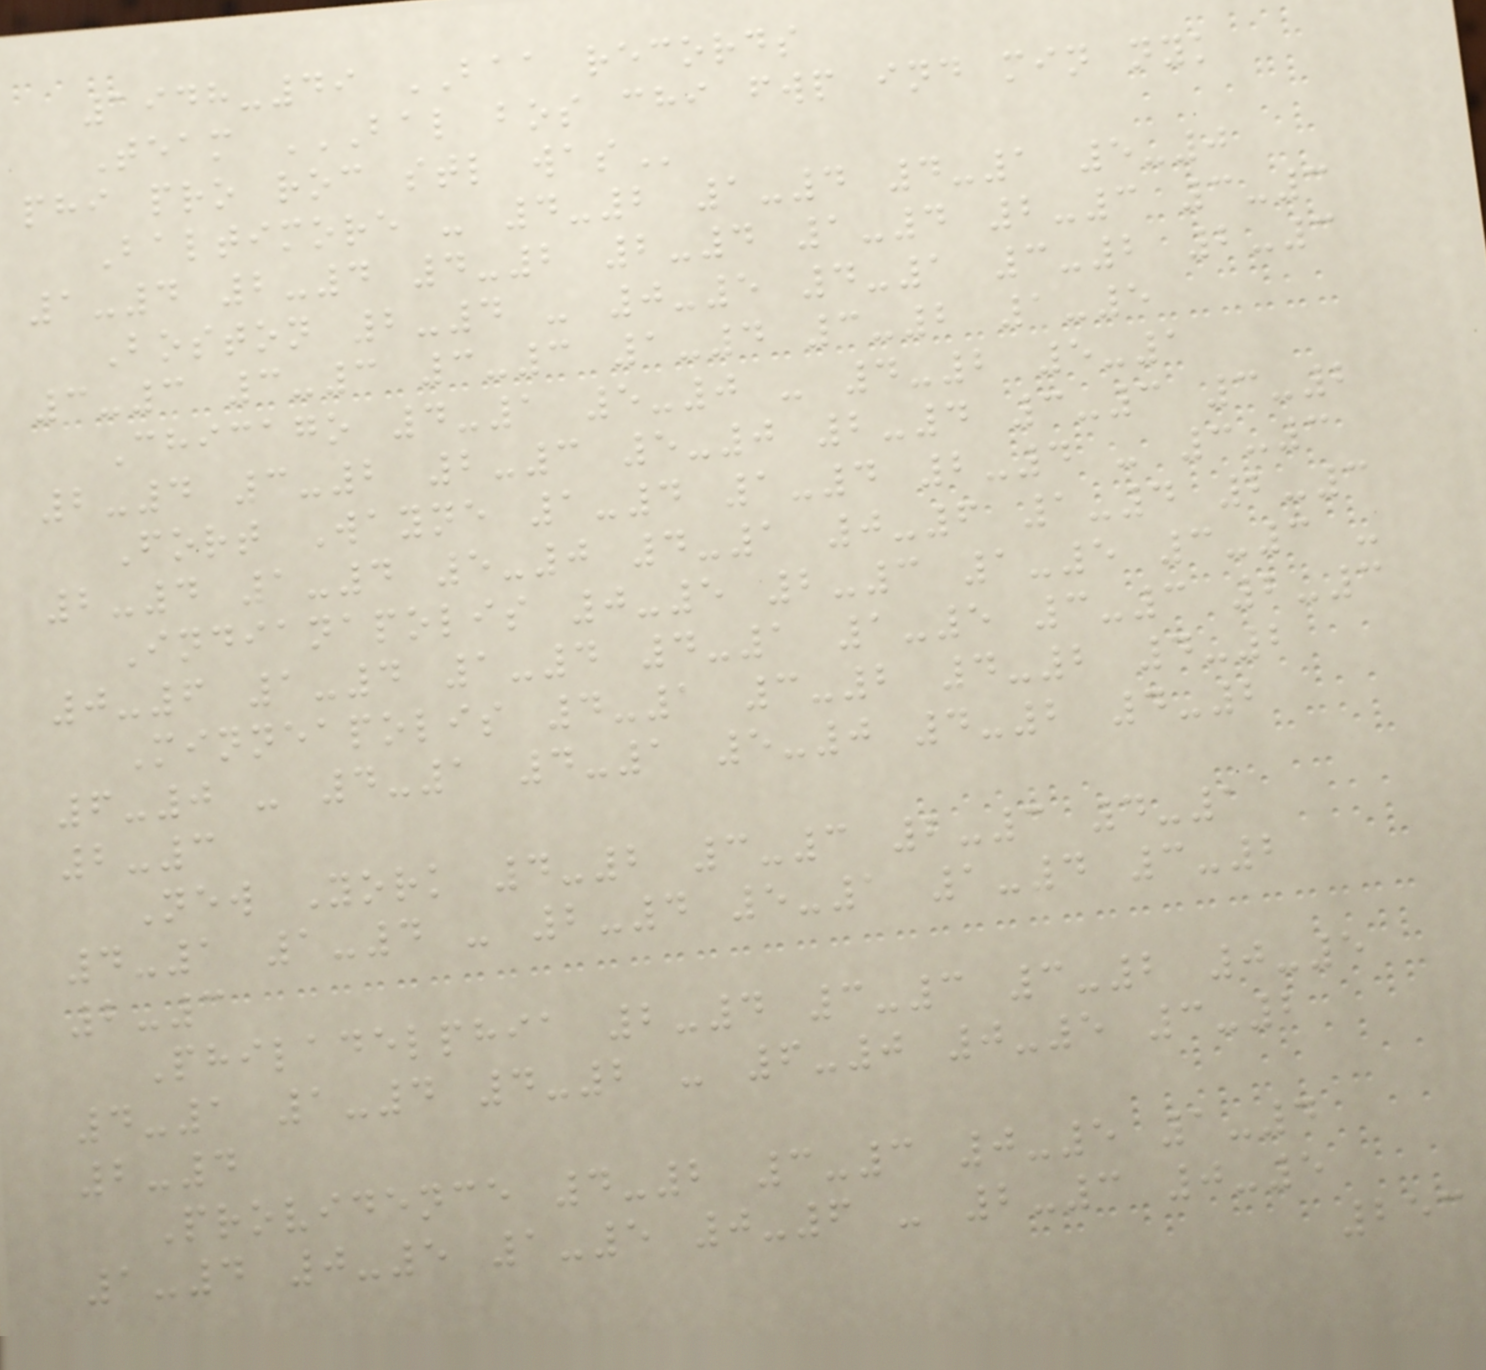1948-49 BAA records
Team BAL BOS CHI FWP IND MIN NYK
PHI PRO ROC STL WAS
Baltimore - 4-2 1-4 4-1 5-0
1-4 2-4 4-2 2-4 1-4 2-3 3-3
Boston 2-4 - 0-5 4-1 3-2 2-3
3-3 3-3 3-3 1-4 3-2 1-5
Chicago 4-1 5-0 - 4-2 5-1
2-4 3-2 2-3 5-0 2-4 3-3 3-2
Fort Wayne 1-4 1-4 2-4 - 3-3
2-4 1-4 5-0 4-1 0-6 1-4 2-3
Indianapolis 0-5 2-3 1-5 3-3 -
0-6 1-4 1-4 4-1 1-5 3-3 2-3
Minneapolis 4-1 3-2 4-2 4-2
6-0 - 4-1 4-1 5-0 4-2 4-2
2-3
New York 4-2 3-3 2-3 4-1
4-1 1-4 - 2-4 5-1 1-4 3-2
2-3
Philadelphia 2-4 3-3 3-2 0-5
4-1 1-4 4-2 - 6-0 0-5 3-2
2-4
Providence 4-2 3-3 0-5 1-4
1-4 0-5 1-5 0-6 - 2-3 0-5
253
